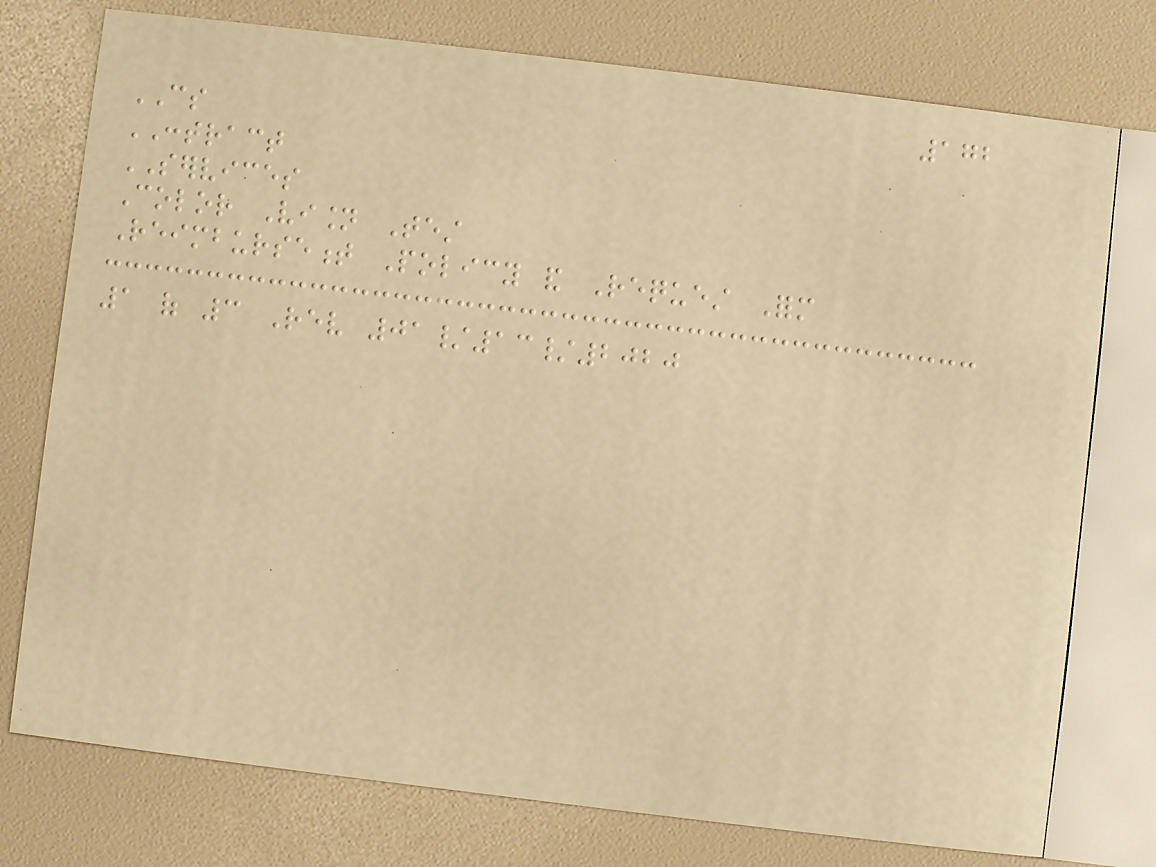172
CS
CONTRACT
SERVICES
Color Vision Test
Reimbursement Policy and Request Form
1 of 3 Rev 01/13/2020
